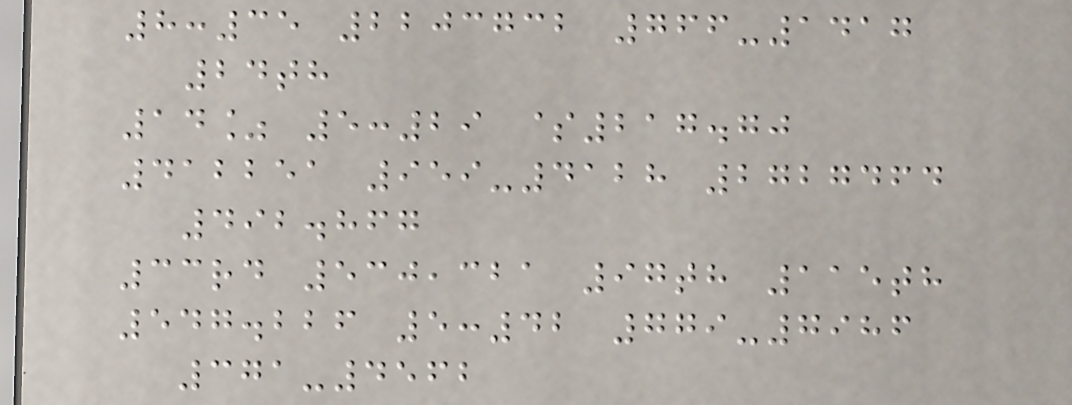8:35 2203732 766-1417
24th
14% 5:29 $217.70
412251 959-4128 2727464
492.867
33rd 530,321 97th 115th
547.226 5:42 779-7986
371-4562
